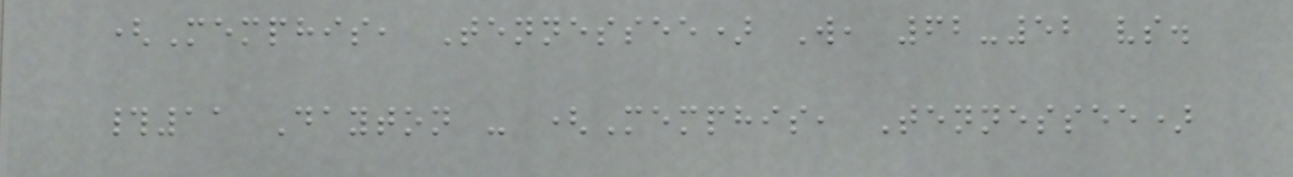(Memphis, Tennessee) W, 62-52 vs.
#11 Dayton - (Memphis, Tennessee)
